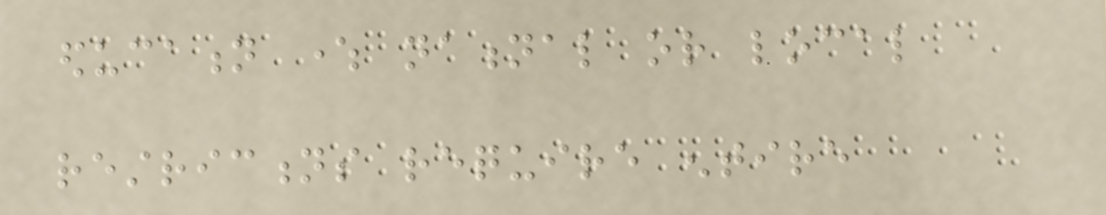education where national or local
restrictions require entire
